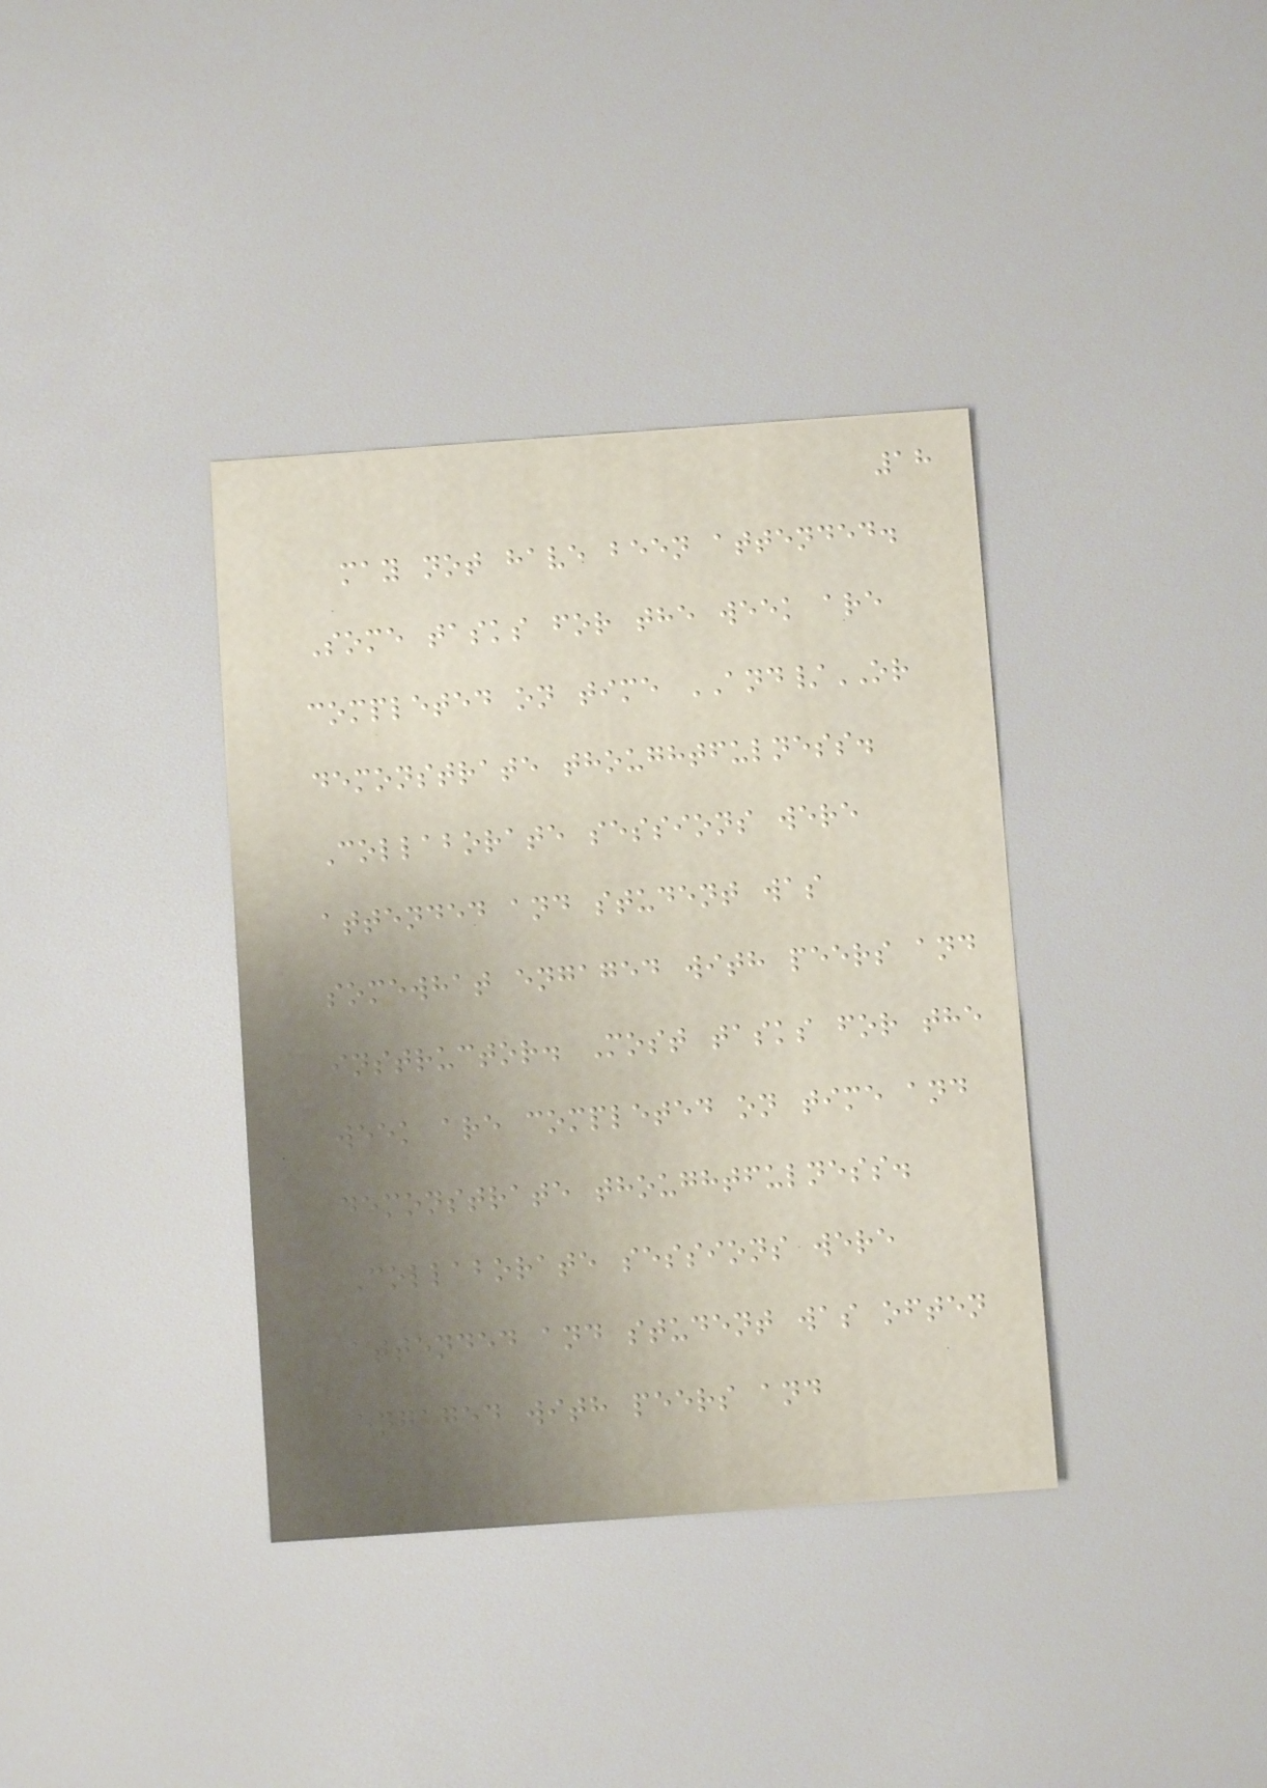18
may not have been attended.
Some tasks for the week are
completed on time AND/OR
demonstrate thoughtfulness.
Collaborate sessions were
attended and student was
somewhat engaged with peers and
instructor. Most tasks for the
week are completed on time and
demonstrate thoughtfulness.
Collaborate sessions were
attended and student was often
engaged with peers and
